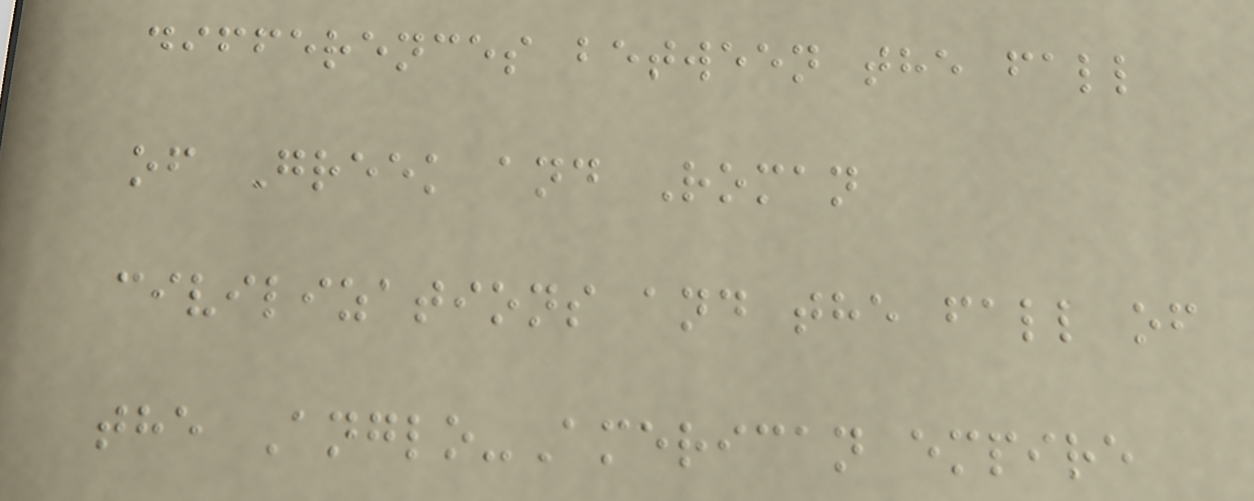differences between the fall
of Greek and Roman
civilizations and the fall of
the Anglo-American empire
